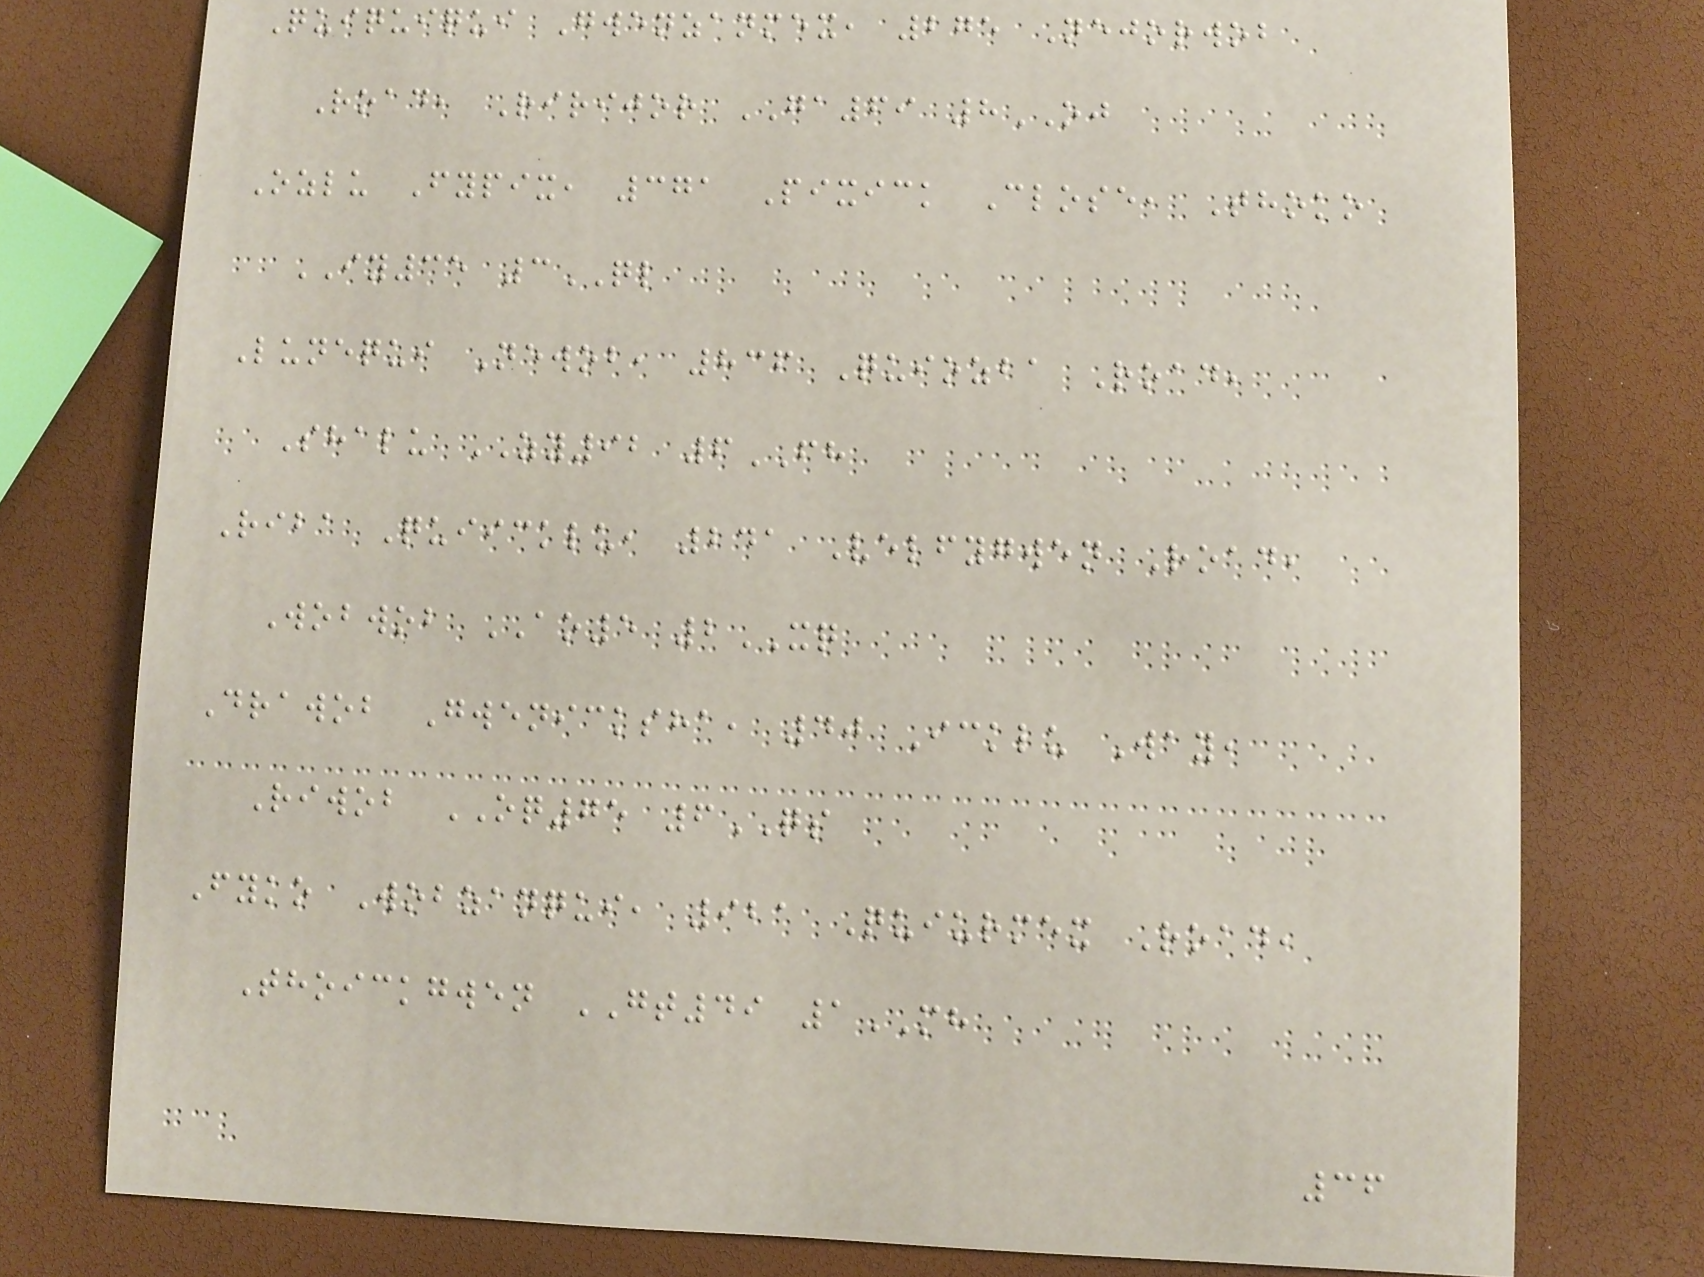Quiquiqui Gwenzanmex, 275 Nejorwob
Road, Ririjor GA69 8OJ
Ozlu Fypix, 371 Pixick Close, Thoko
IY35 3QL
Lunequi Newob, 836 Quiozba Road,
Shalu ZY92 6FH
Riba Quiicklu, 241 Velfygwen Road,
Wobwob AO5 2XQ
Drawob Gwenicksha, 40 Icklu Way,
Riwob OQ75 6QS
Fyko Wobzanqui, 921 Quiurmex Road,
Thoickgwen GT49 1MH
36
